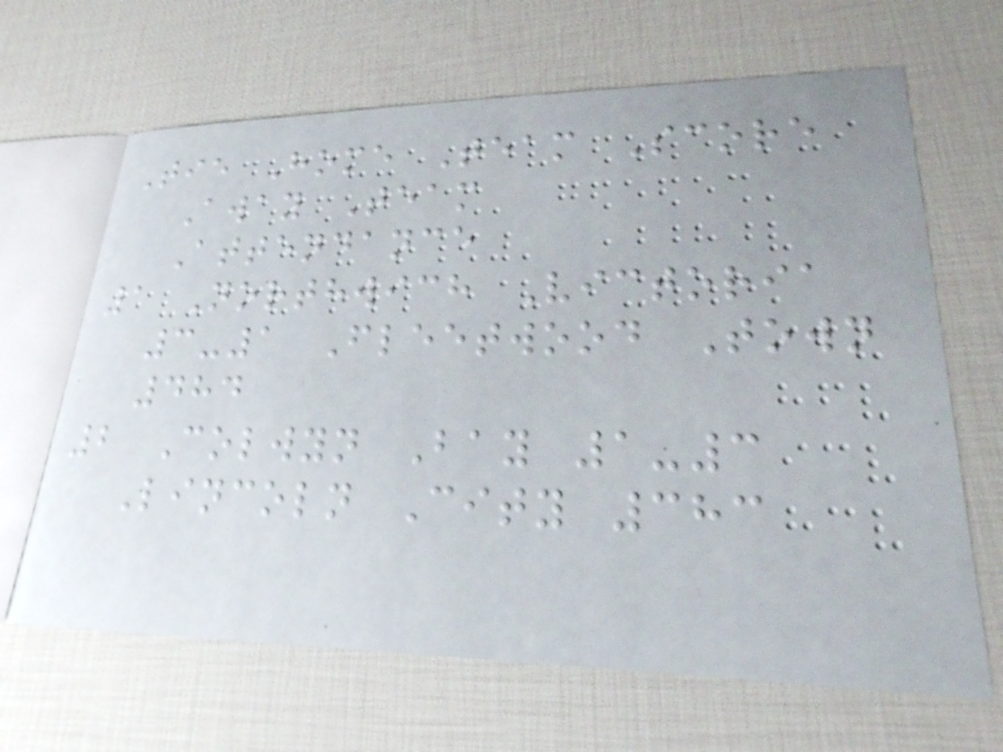Tie Home Team Score
Away Team
Attendance
1 Northwich Victoria
3-1 Fleetwood Town
484
2 Colwyn Bay 1-3
Lincoln City 383
